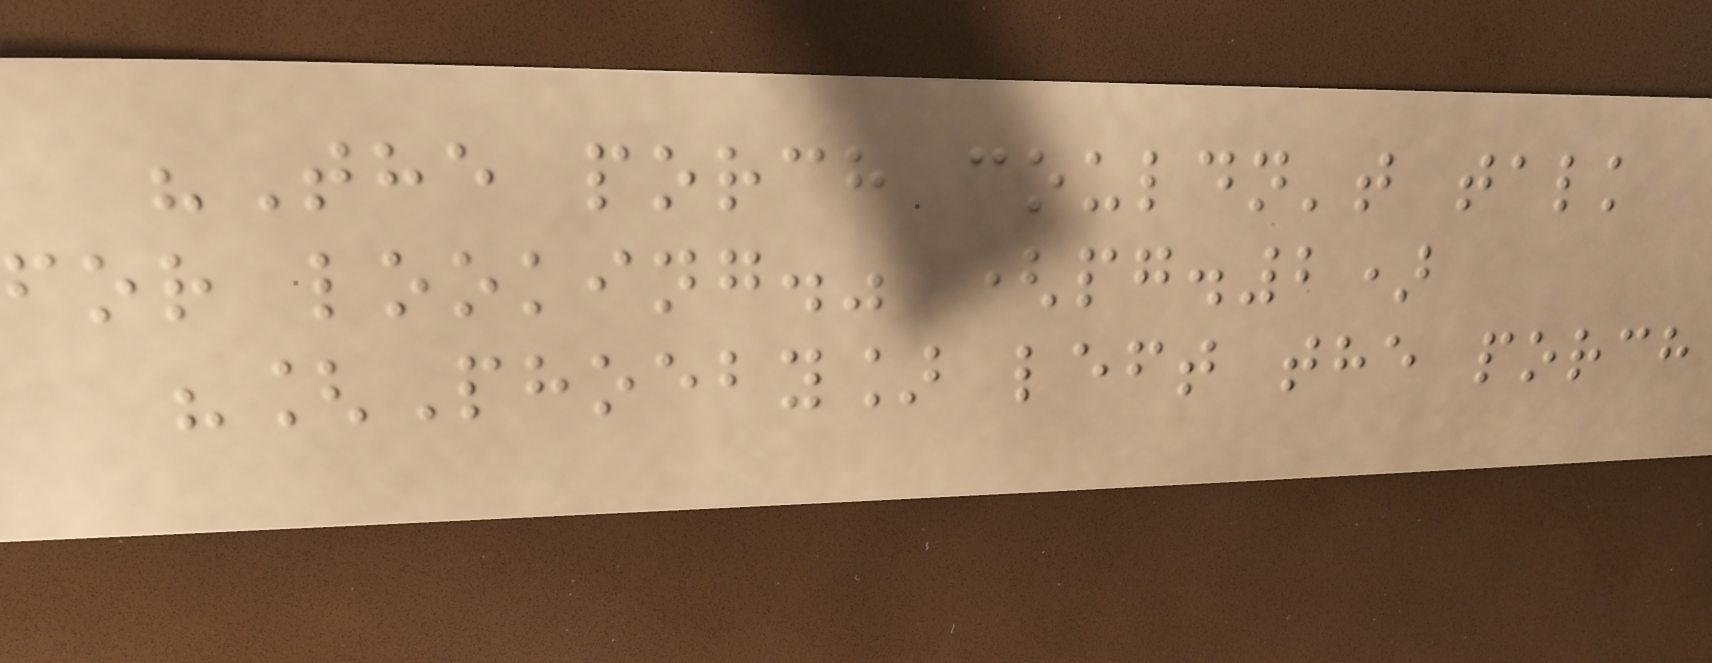"The porch couldn't talk
for looking." (pg.2)
"[Phoeby] left the porch
